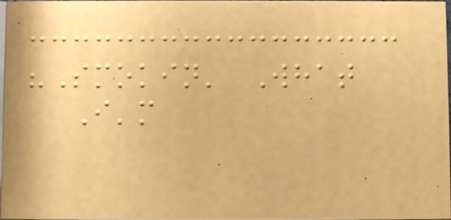"Smokin' What
I'm
